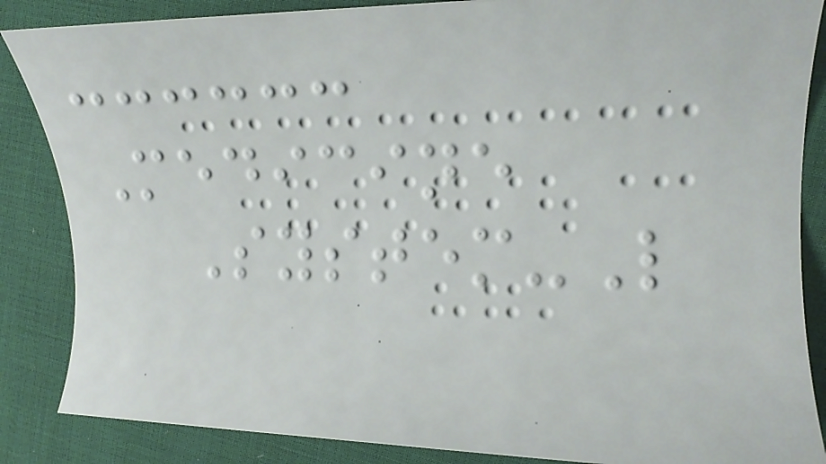Medicine
System-L
